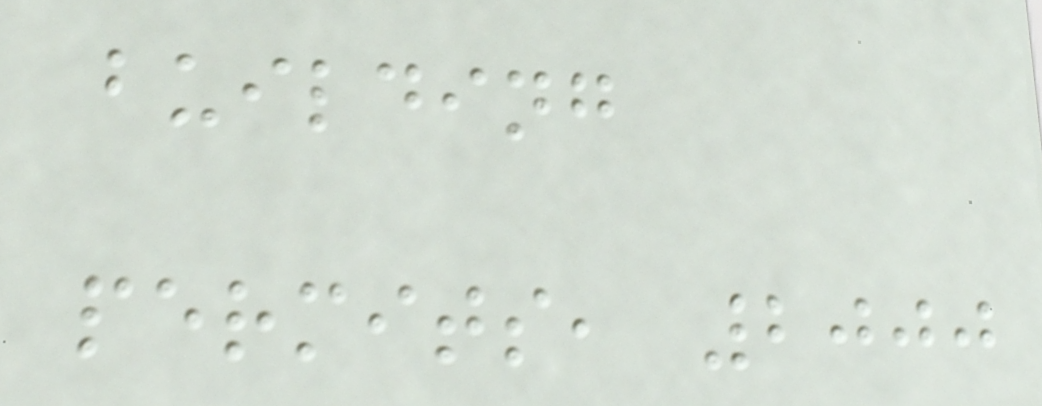building
permits, 2000
